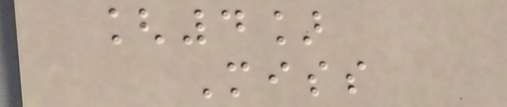[4]
Miss
